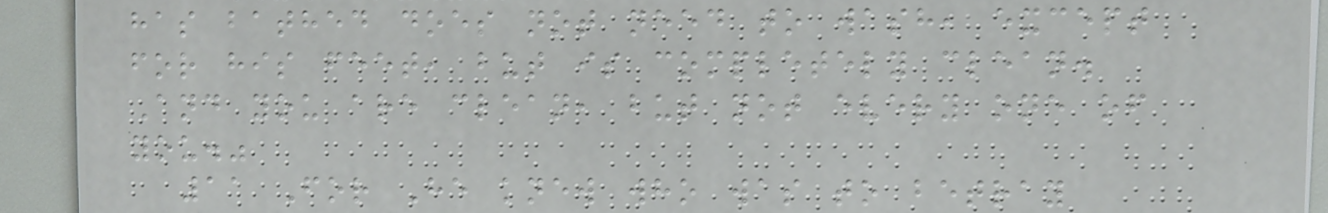has bathed does not need to wash, except
for his feet, but is completely clean.
And you are clean, but not every one of
you."
11 For He knew who was to betray
